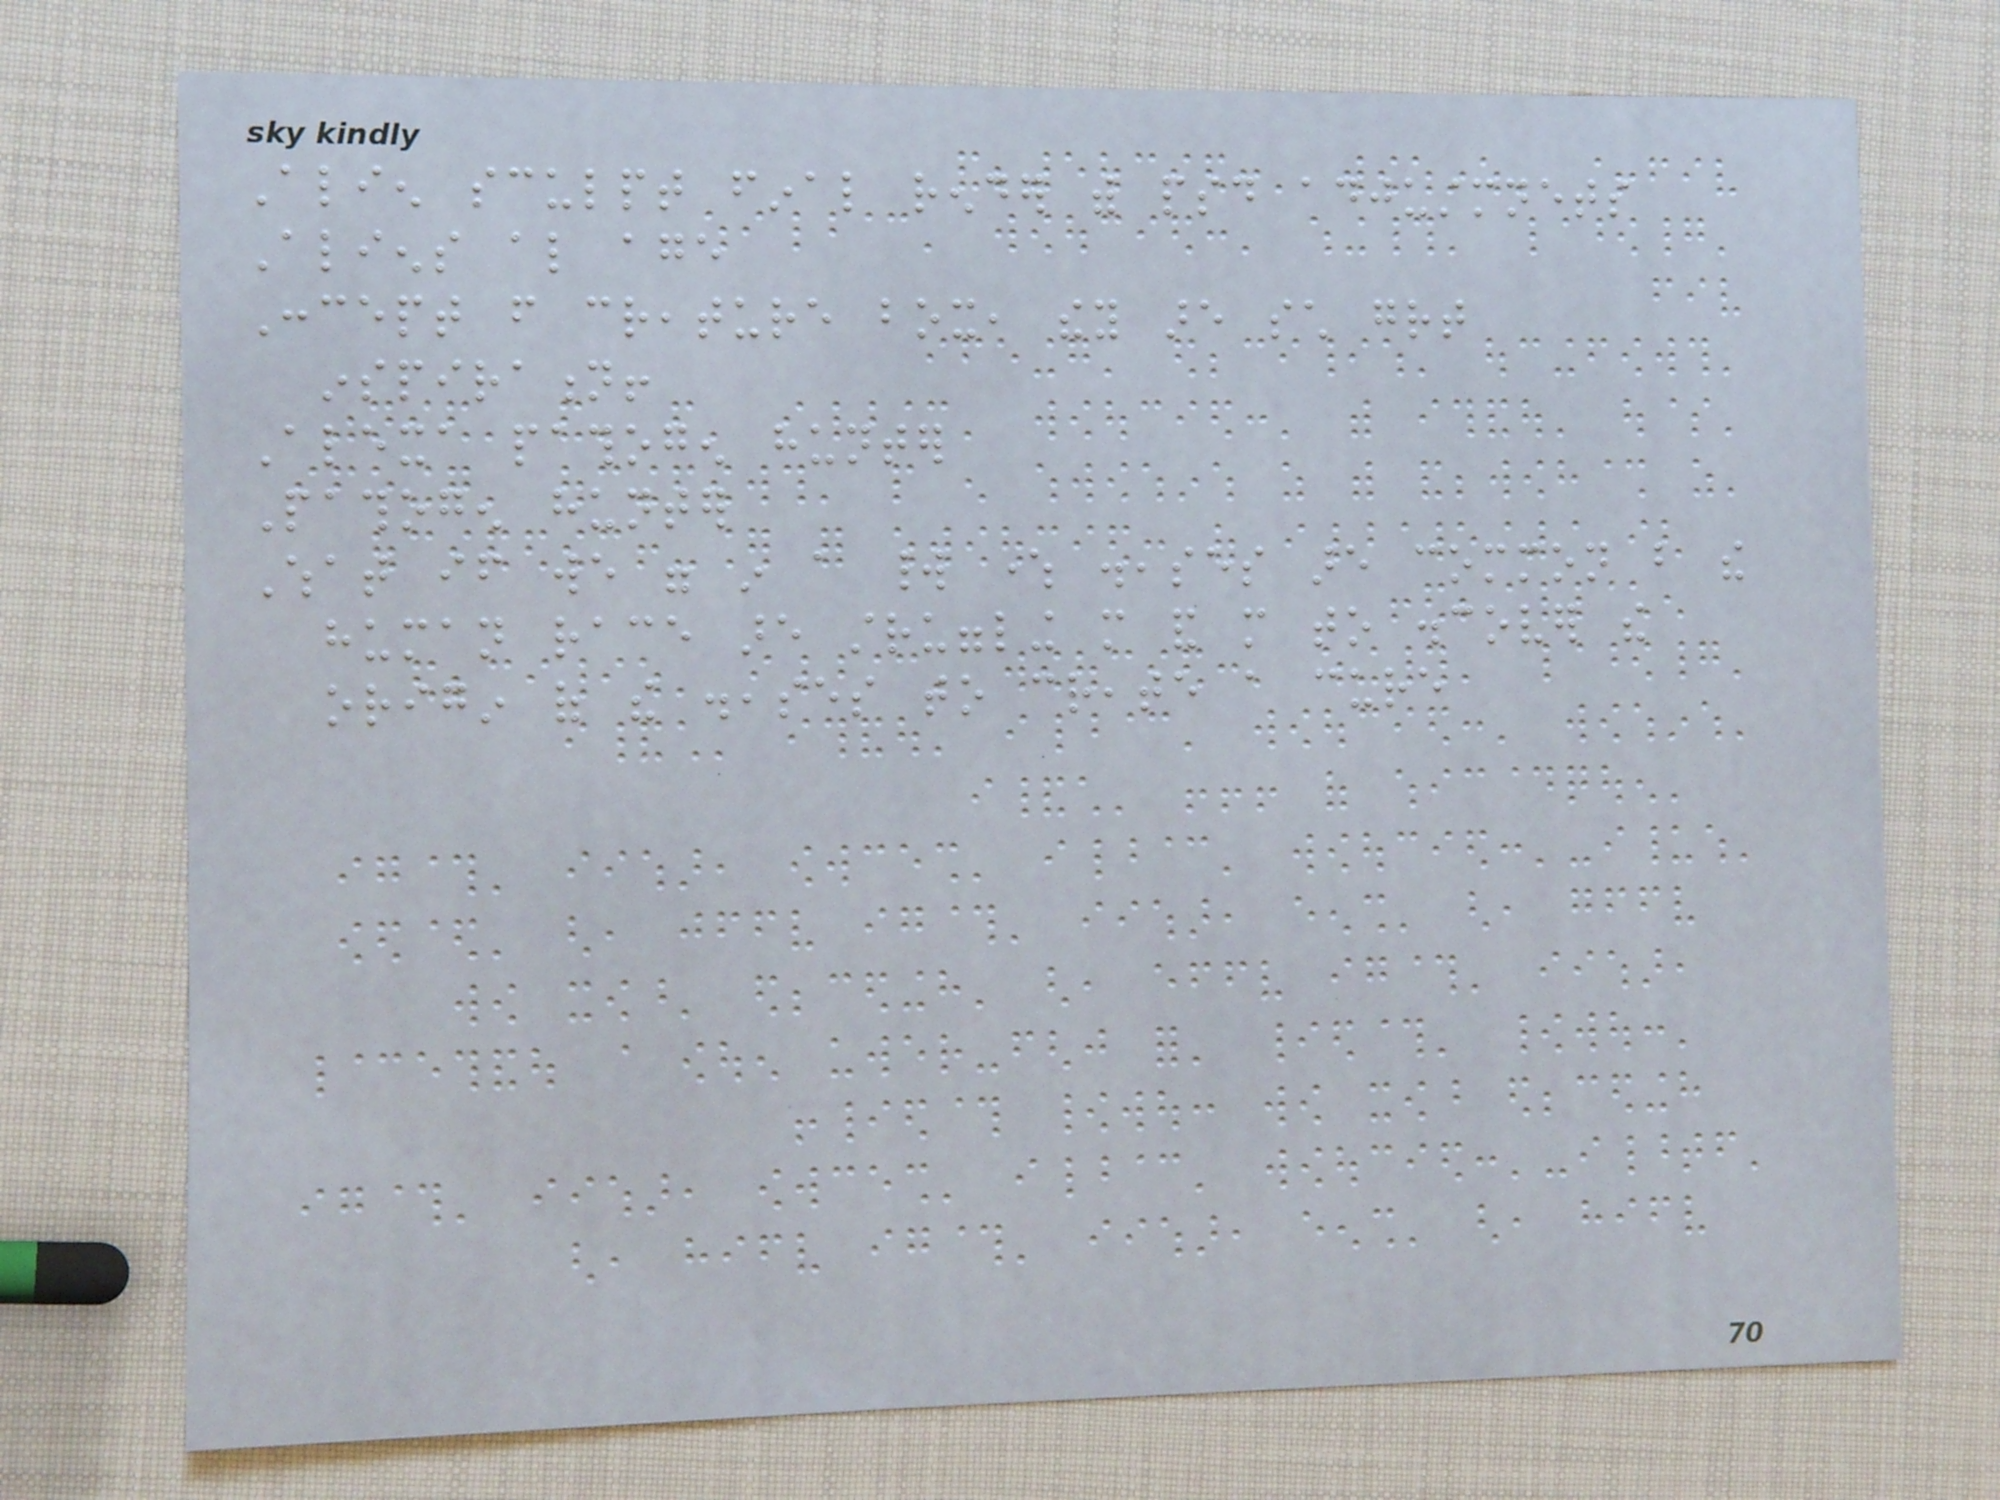Alien sculpt final render with psd adjustmnets
Aliens also age
Concept from creature box, they are such great
inspiration!
Alexa pathogen hunter
Pathogen hunter
What if we were in a world where diseases are common but the
human race are struggling more and more to discover the
origin of the diseases to create a cure
